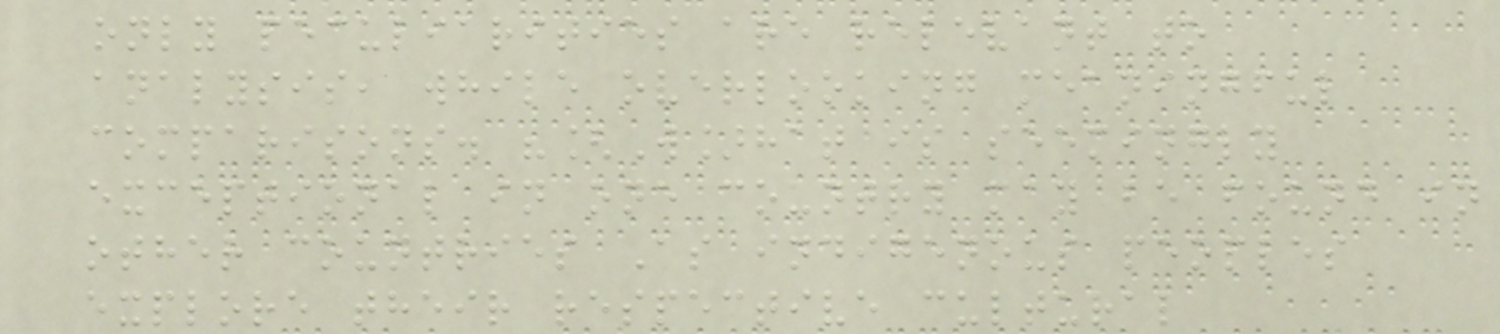only peculiarities are relevant to
analysis, while overlooking meaningful
comparisons. "[W]hat is seemingly
exceptional in one country may be found in
other countries As indigenous peoples
explore their respective cultural
